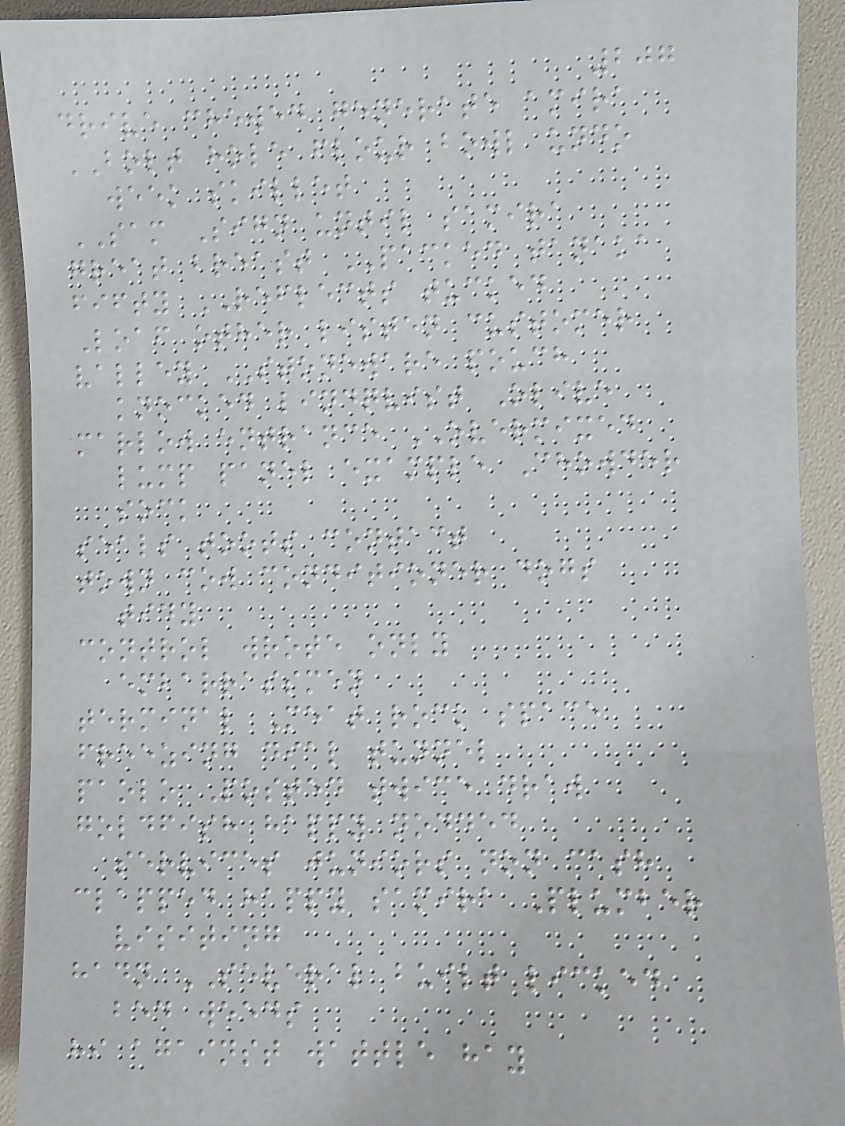207
drive chewed generate amira
BOLT hole flour bowl undo
week skillet
SAM Sign until samira
great breast PACKED tanaka
fifty REFLECTS tucked
Loaf other listen customer
valley STONEWARE pouch
knocked lindqvist Olive
marlow entrance OVERMIXED
lump panel example Chowder
sock
seals toots contact
town cow conditioner dogs
tidy
control wrote only
embarrassmen
terminal Meat rock space
freezing dial tunnel
paolo Posted twice draw
goldfish happy nodded
services juniors non cash
clapped happy samira Plumber
visiting
hadn SEVERAL built licked
bed weeds
hi against wattle hay
